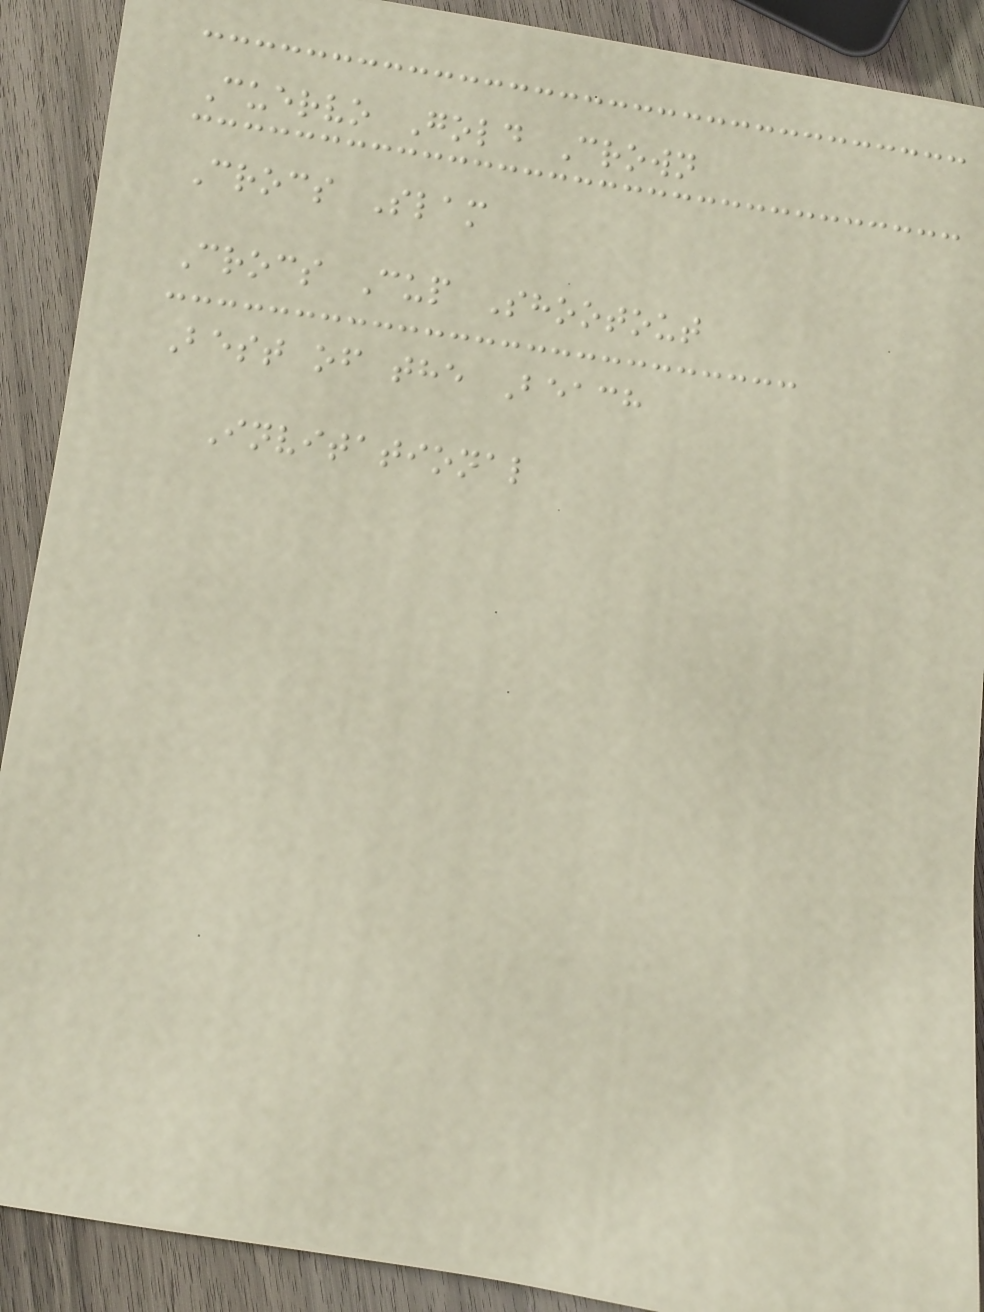Cuervo Gold Crown
Crocs Slam
Crocs Cup Shootout
Best of the Beach
Invitational
